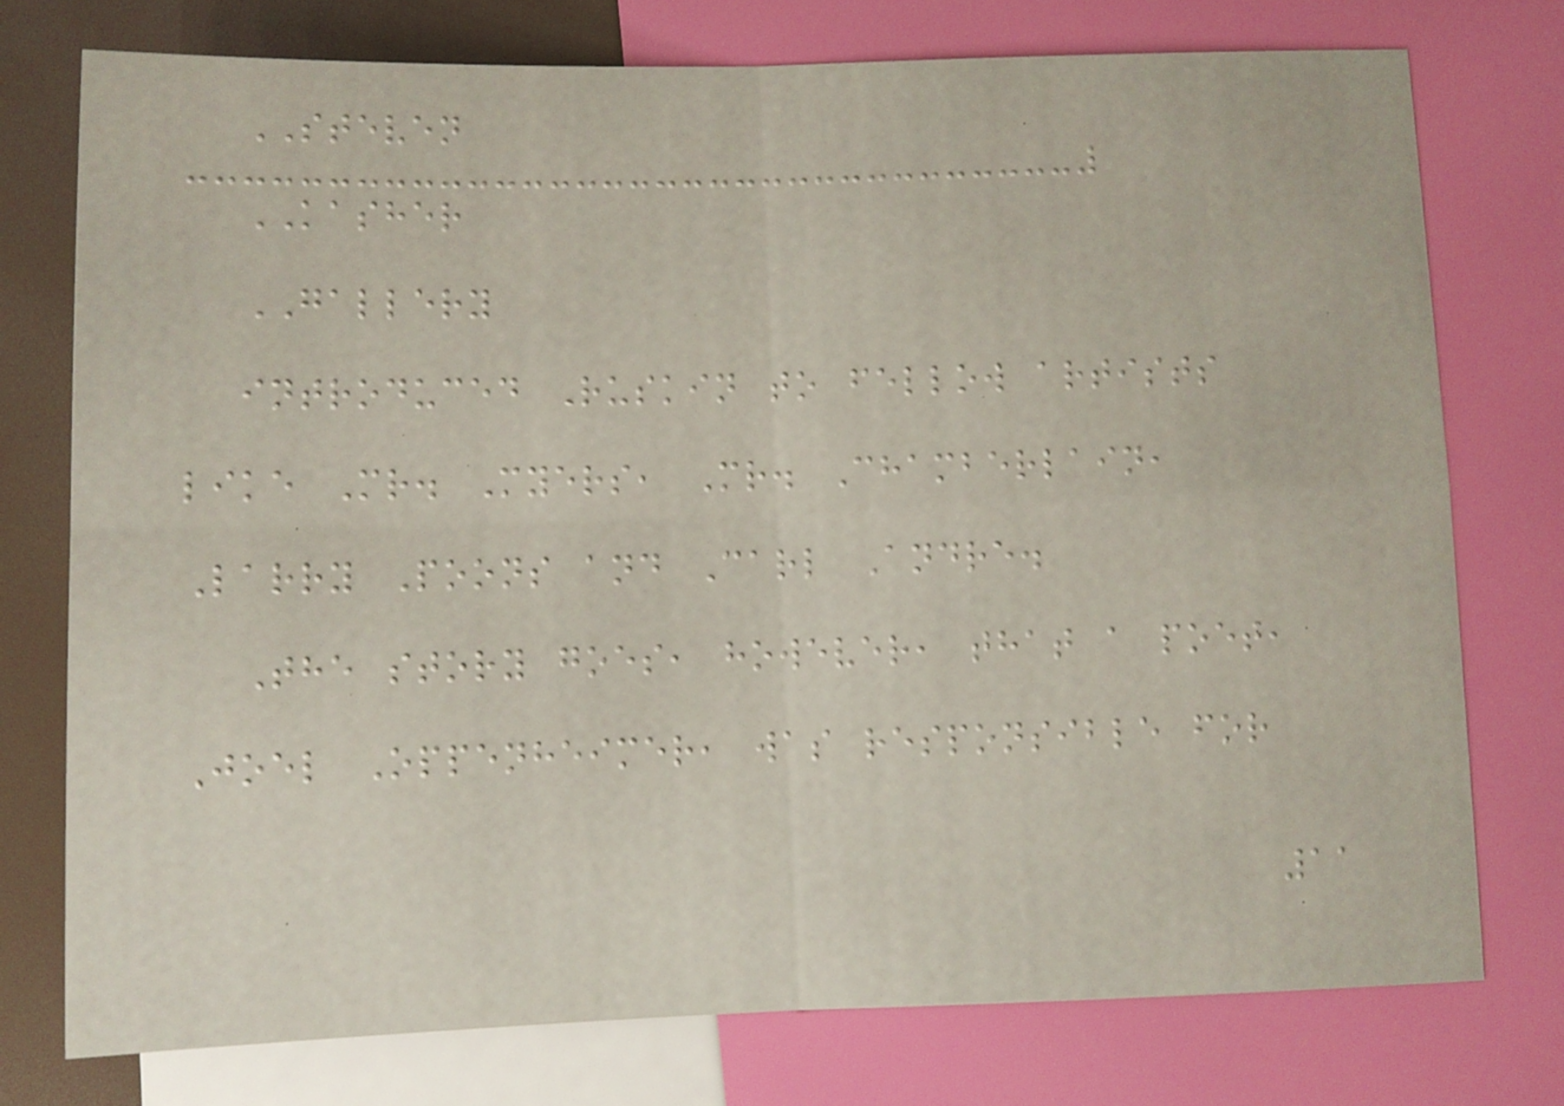STEVEN
KASHER
GALLERY
introduced Ruskin to fellow artists
like Mr. Myers, Mr. Chamberlain,
Larry Poons and Carl Andre.
The story goes, however, that a poet,
Joel Oppenheimer, was responsible for
11
